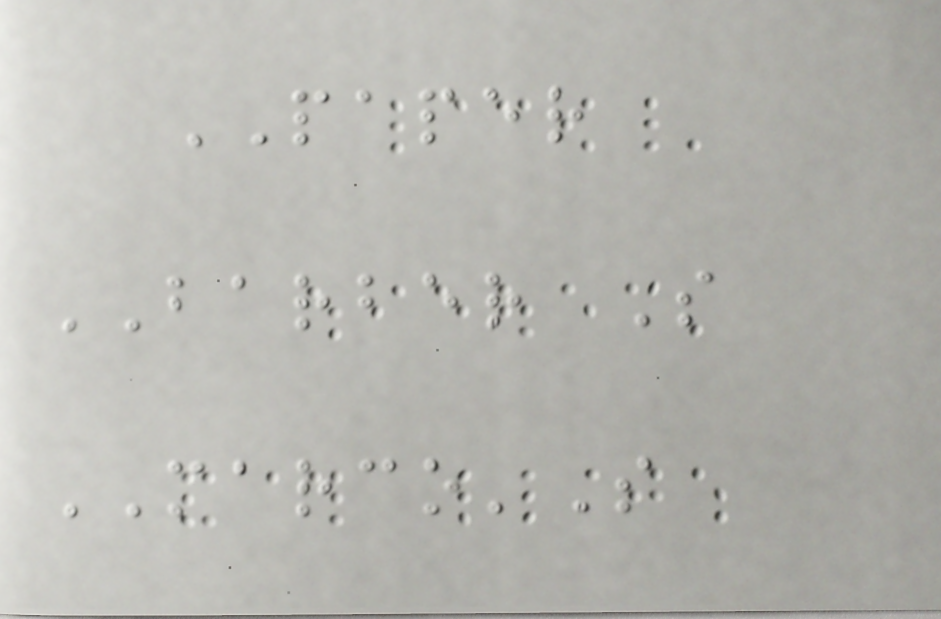PAPER
BARBER S
MARCO'S
